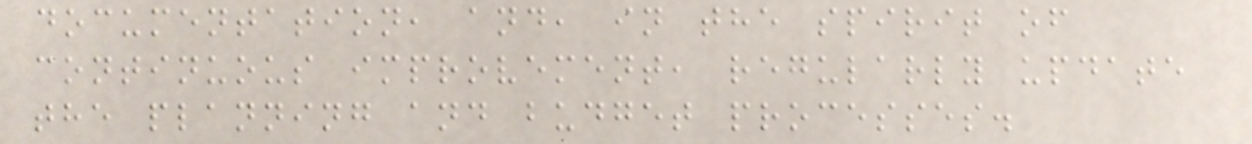documentation, and, in the spirit of
continuous improvement, regularly update
the planning and budget processes.
